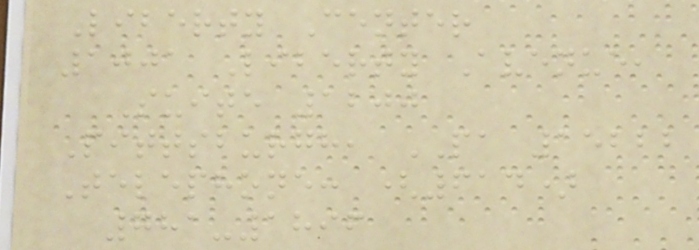Liberty Center
1001 Liberty Avenue,
Suite 1200
Pittsburgh, PA 15222
Telephone: (614)
781-1896
